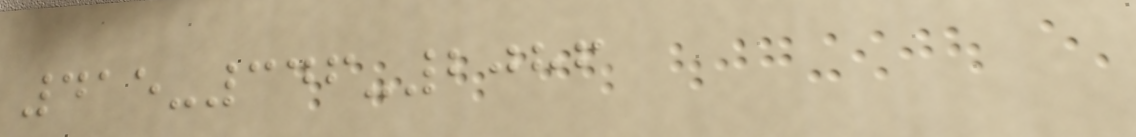415-346-2086
